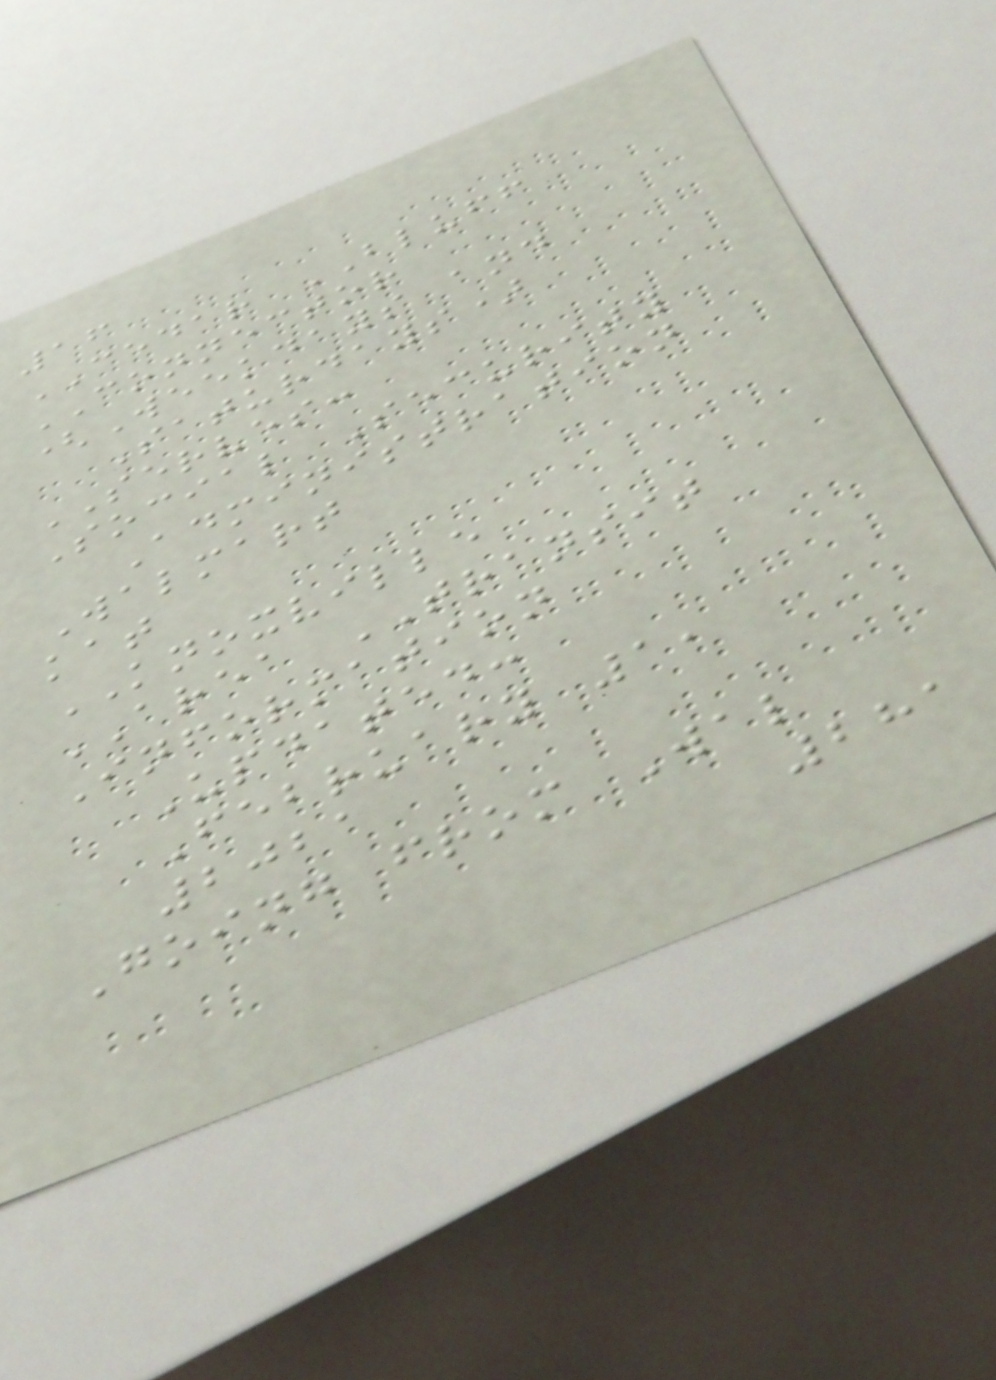16
CEDAR BLUFF
CONNECTOR
(Weekdays and
Saturdays)
SERVES:
Social Security
Administration
Walmart
kat
KNOXVILLE
AREA TRANSIT
Information
Updated:
February 1,
2021
Going from Wal
281
